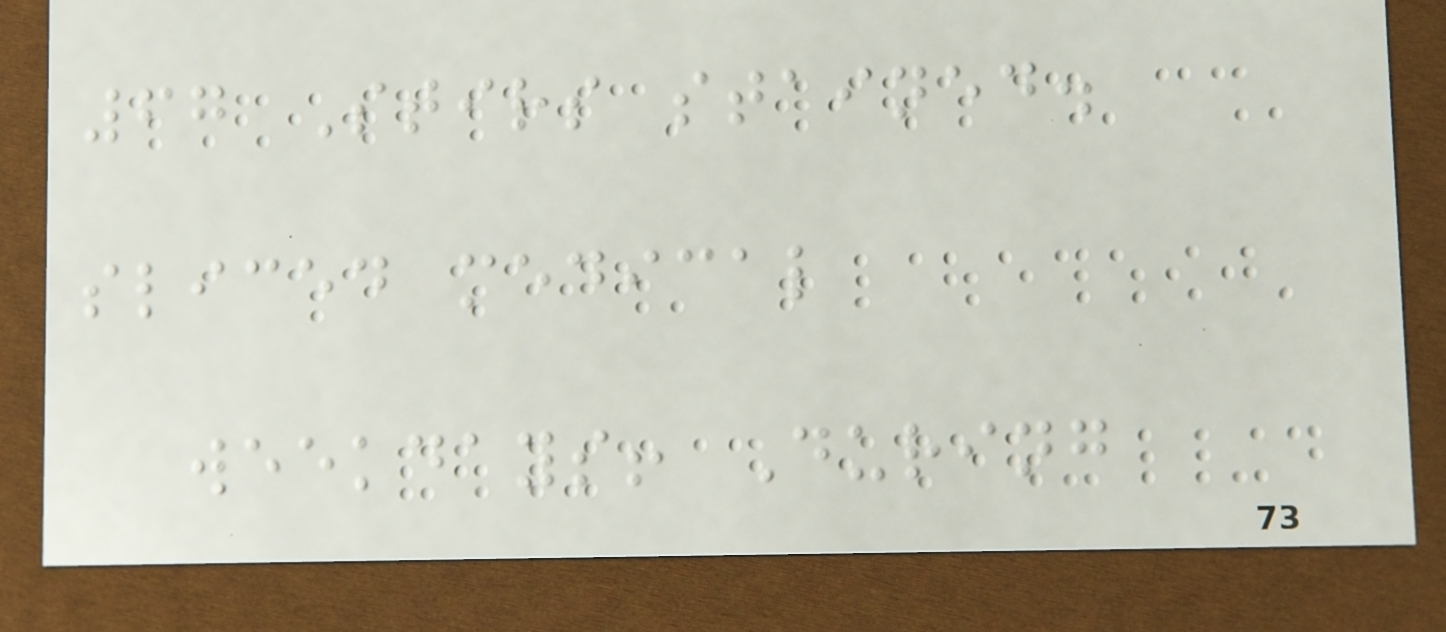67 Stirs stained.
sliced medical
weekdays! During
